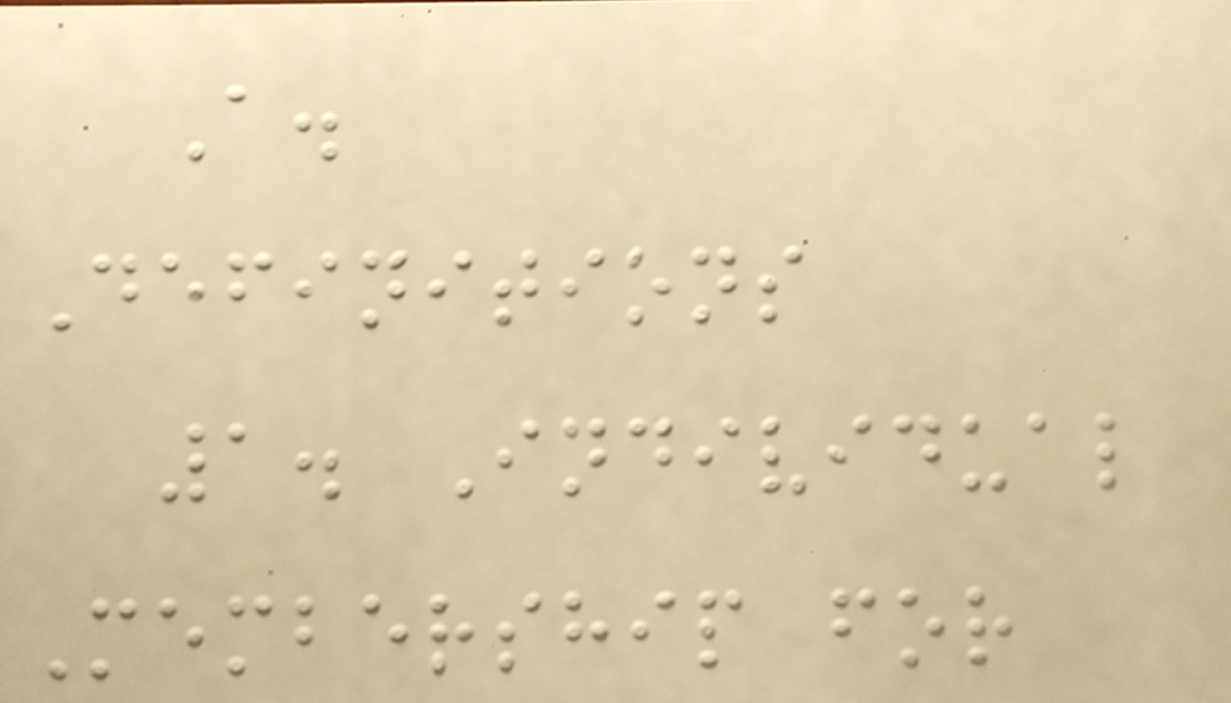A.
Definitions
1. Individual
Membership for
